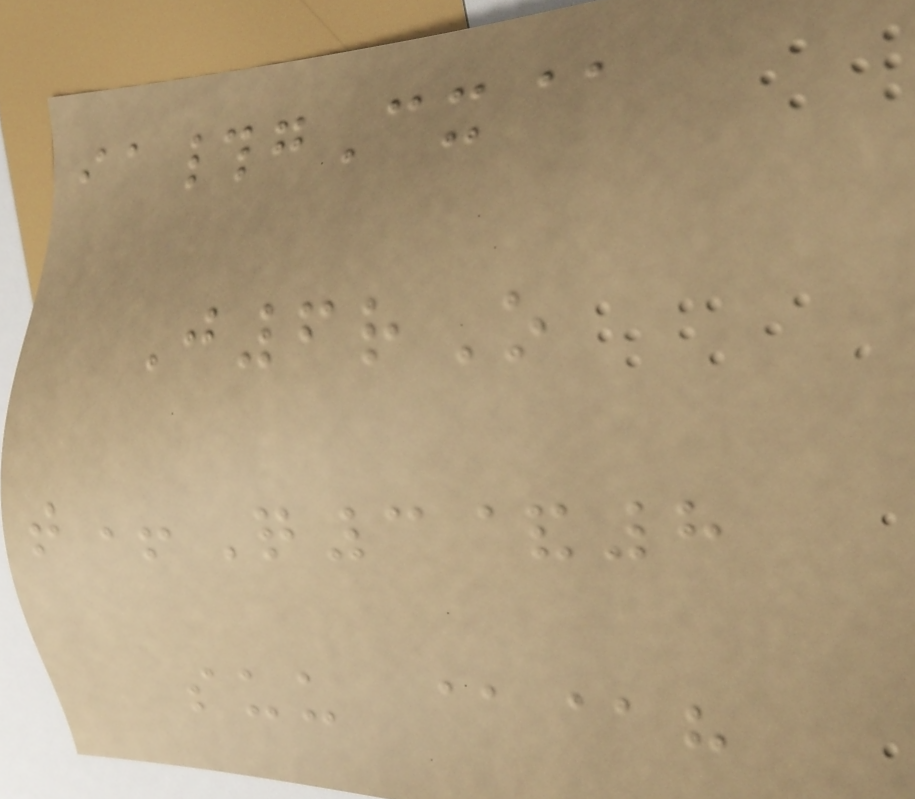ia#gCx@
J6rO
t+Q3&8
suu @@h
